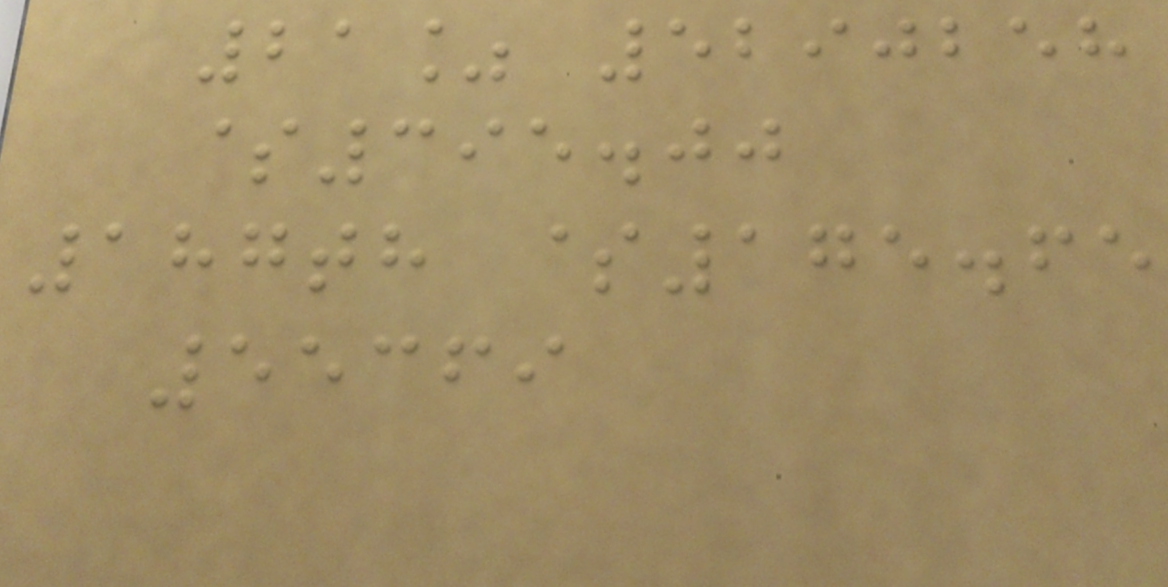21% 5290258
$395.00
187th $175.65
55369
